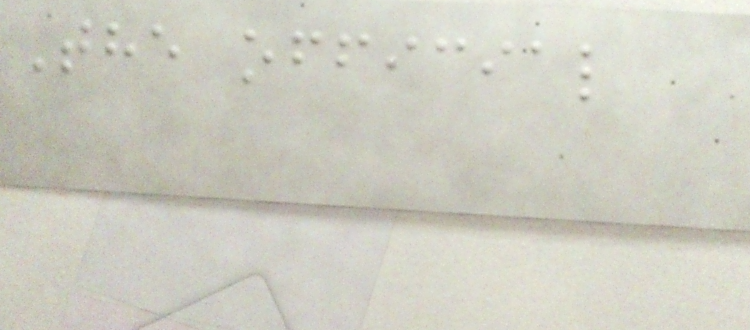The official
